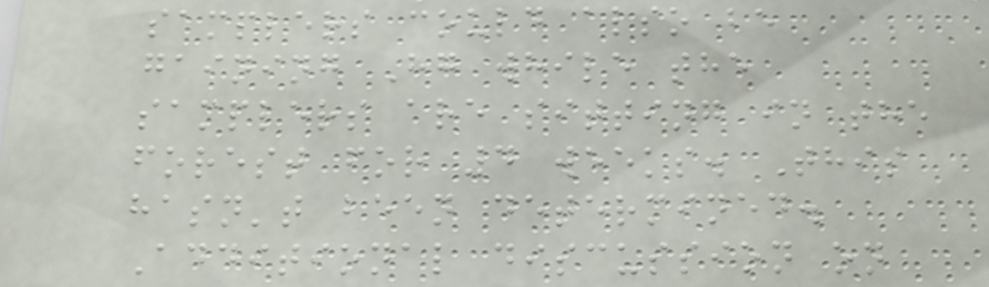samplers could also be
gaining Hg while the
samplers are sitting in the
forest for 4 weeks. This
hasn't been determined.
Additional discussion on
